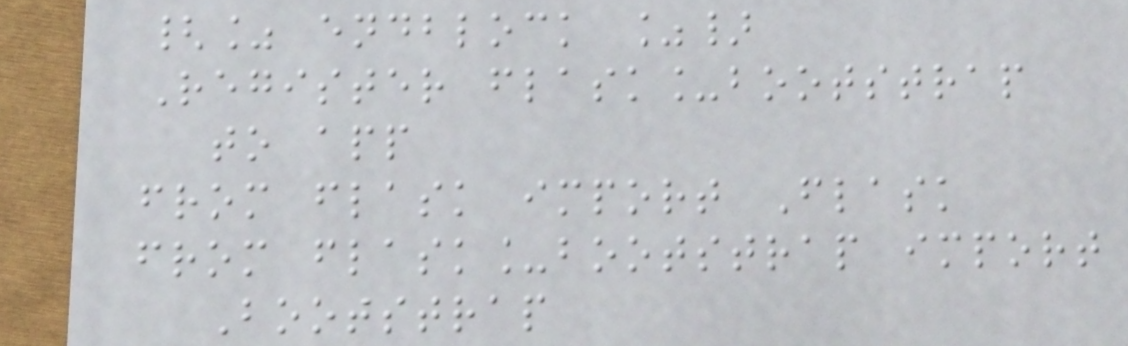{% endblock %}
Register flask_bootstrap
to app
from flask import Flask
from flask_bootstrap import
Bootstrap
